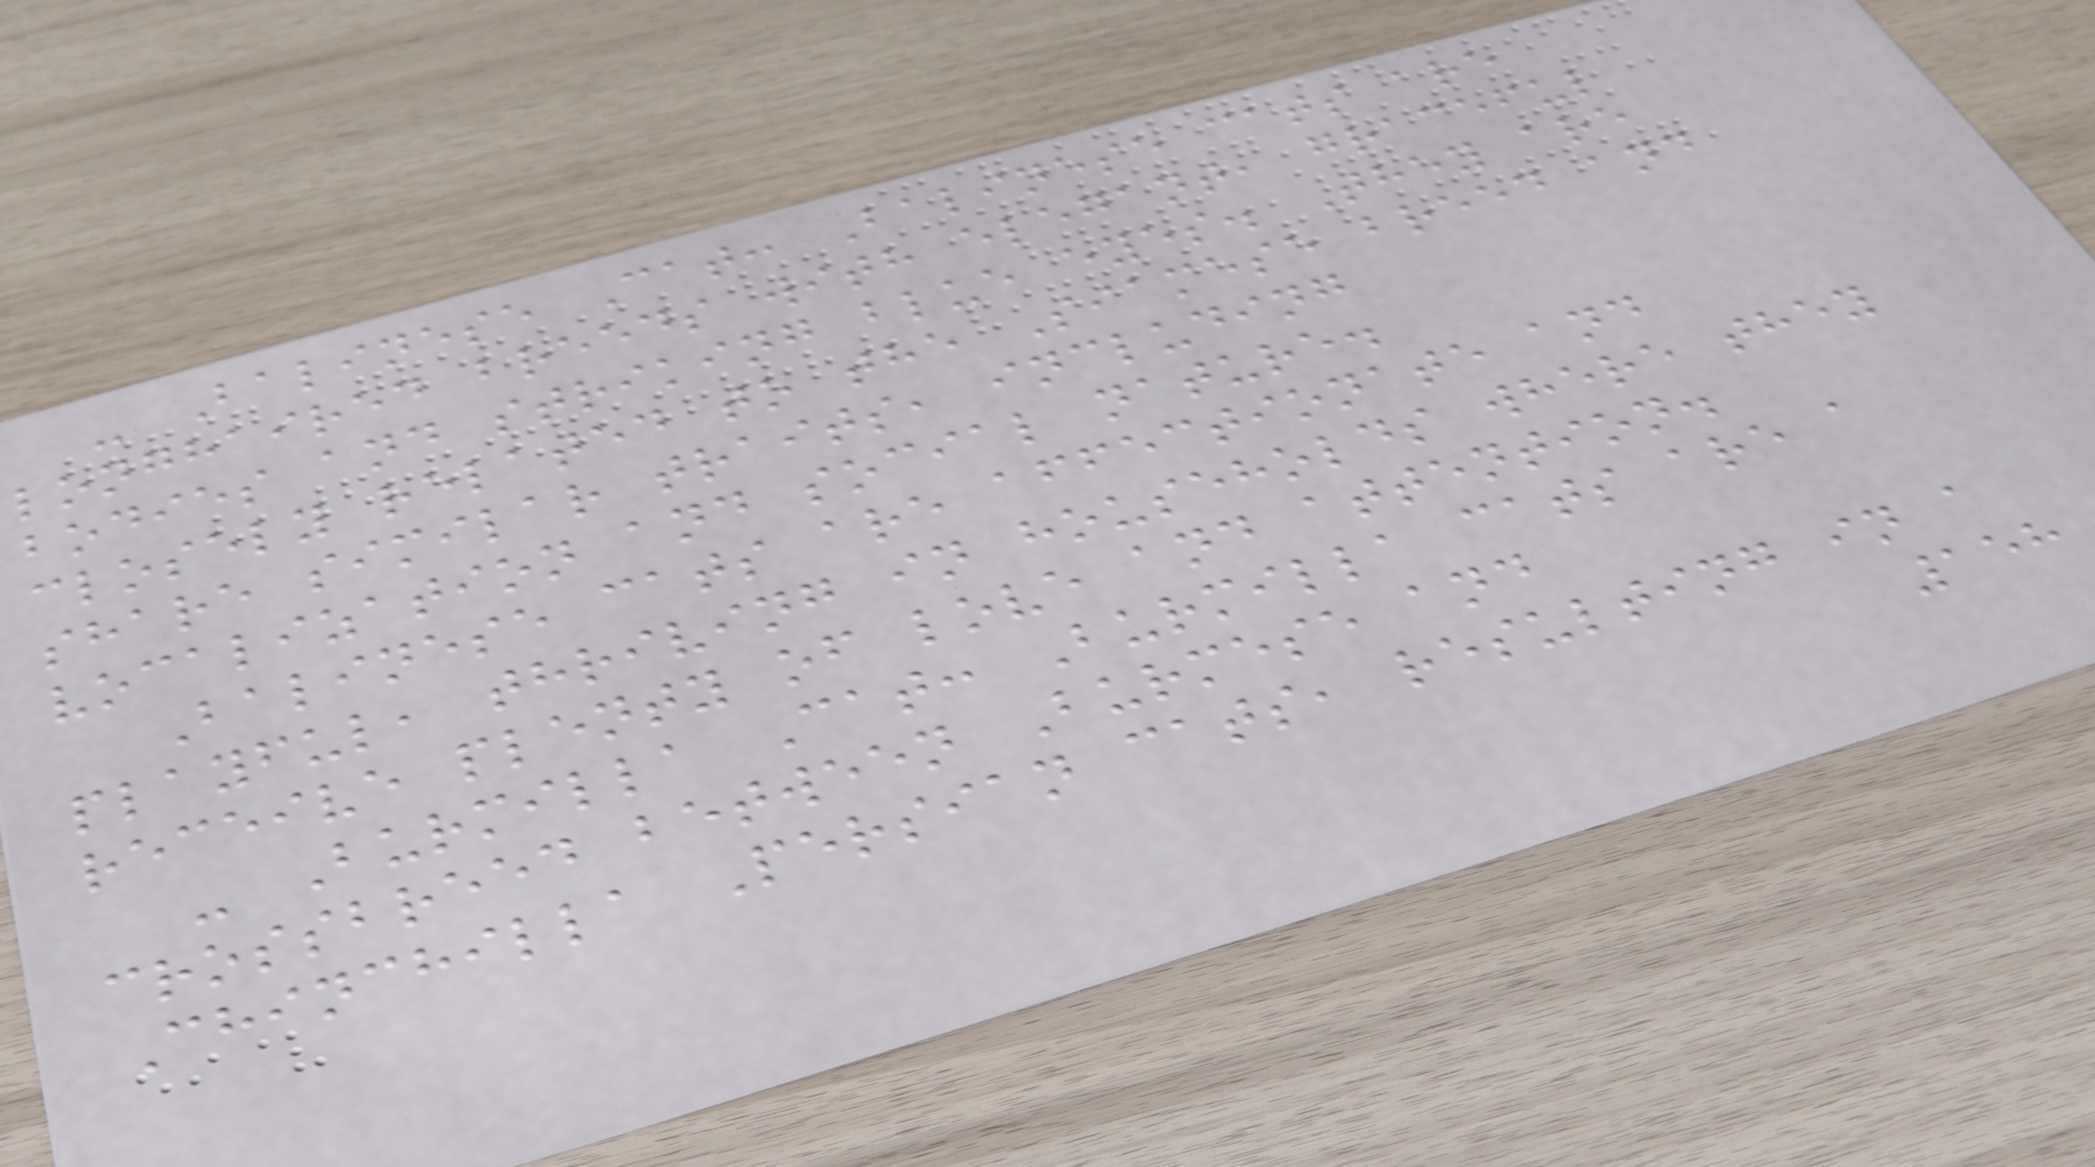- Balinese Cat: Balinese cats are
longhaired breeds with elegant, graceful
bodies and striking blue eyes. They are
closely related to the Siamese breed and
share similar traits, including
vocalization and social nature.
Balinese cats are affectionate and
playful, thriving in households where they
receive plenty of love and attention.
- Burmilla Cat: Burmilla cats are a
crossbreed between Burmese and
Chinchilla Persian cats, resulting in a
158
